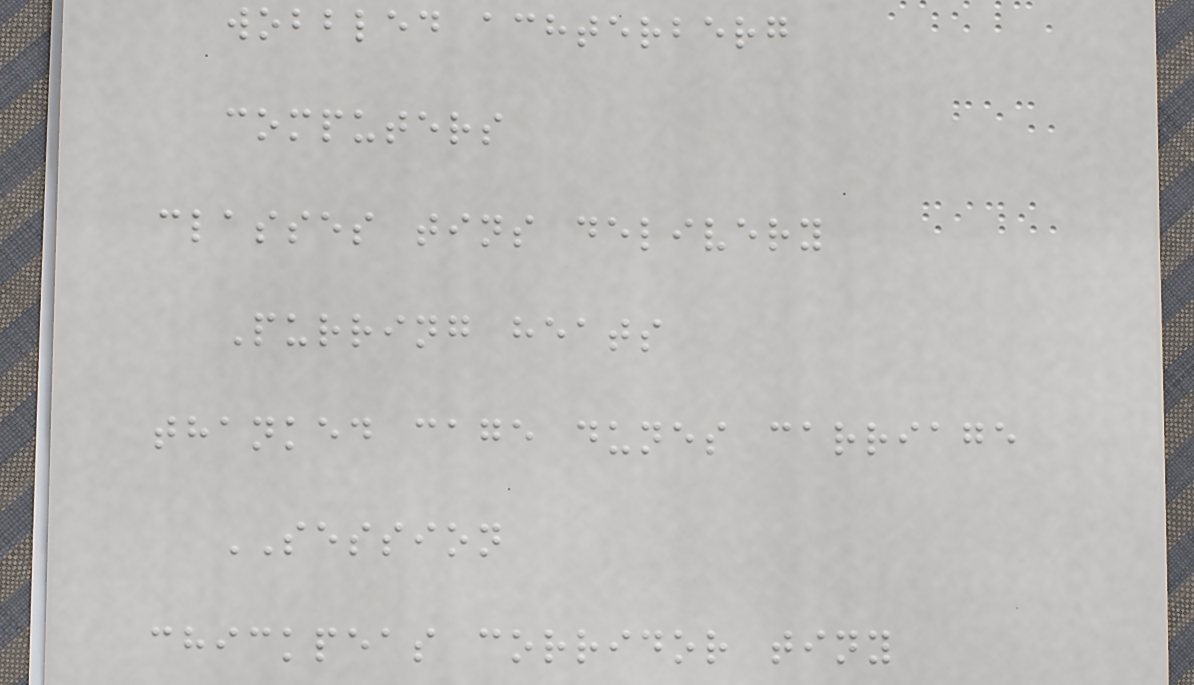wobbled achterberg
computers
classes tins delivery
Purring heats
thanked cage dunes carriage
SESSION
chickpeas corridor tiny
